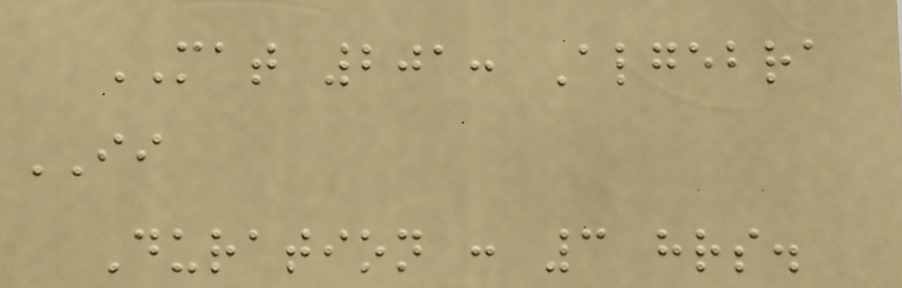MAT 201: Algebra
II
Duration : 3 hrs.
